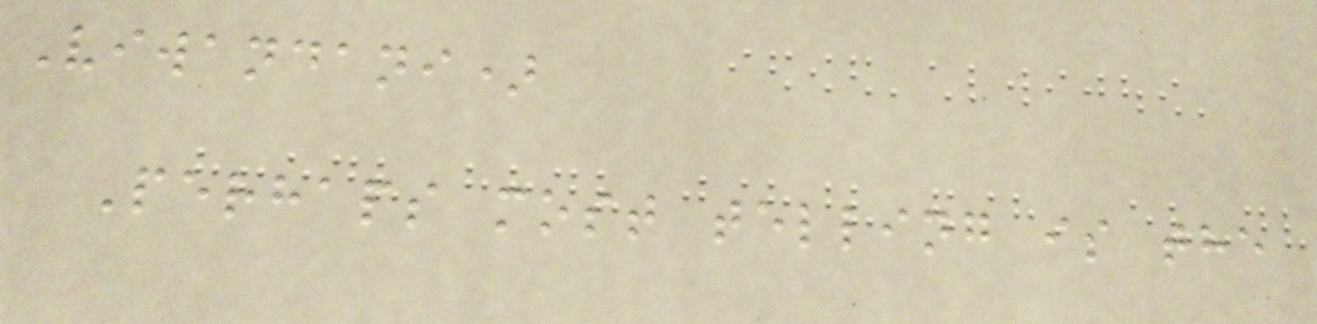Viwandani)
Perhaps most telling is the
